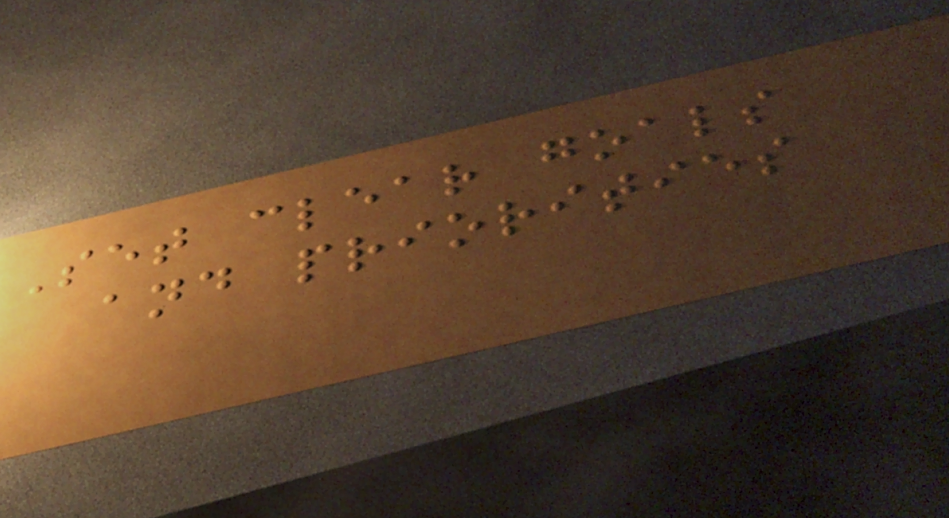Set clear goals
and priorities
